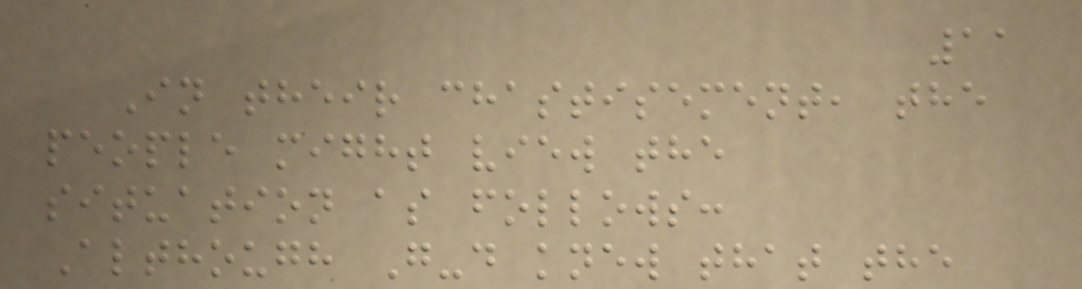11
In their chastisement, the
people might view the
situation as follows:
Although G-d knew that the
